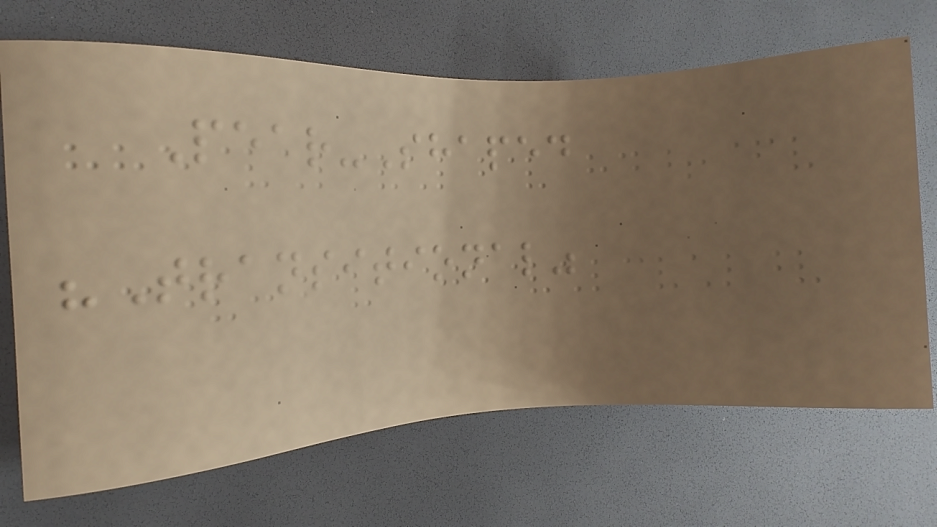Pear-Shaped
"Transitional"
